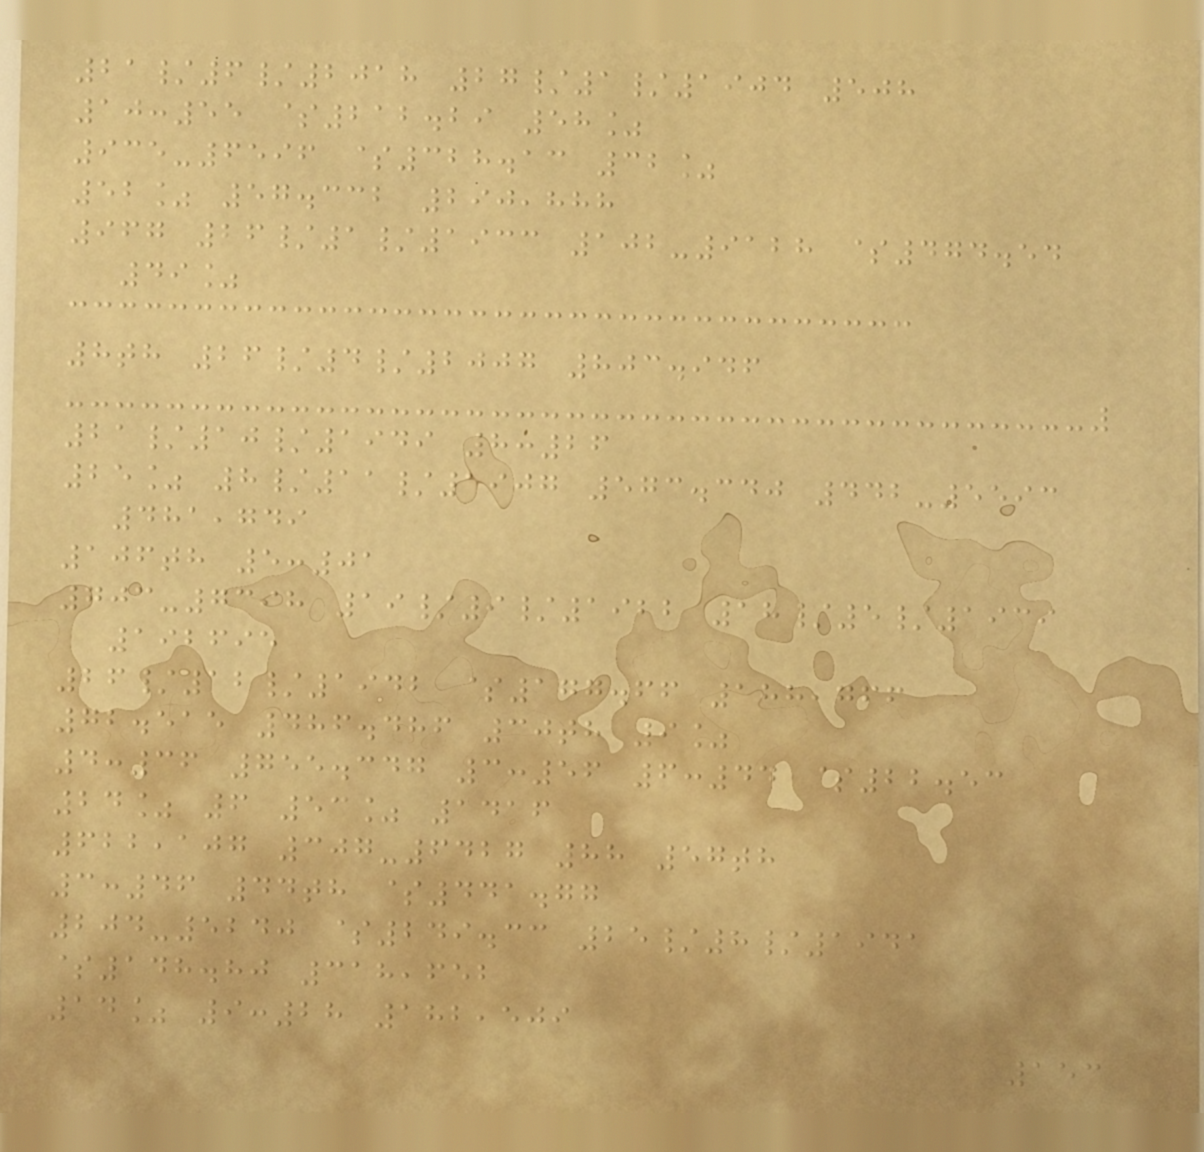21/6/2018 27/1/1904 508
10:55 $212.29 58%
935-6596 $328.13 32%
52% 57.332 290,888
967 26/1/1933 102-9128 $474.54
49%
8th 26/4/2007 803.946
21/10/1949 8:26
25% 8/11/1907 573.340 442-5593
481,749
106th 5:01
703-7398 19/9/1922 18/5/1939
192695
26/12/1942 $177.66 188,766
72.515 486.486 30th 9%
4:36 755.347 3:56 6:44 $22.53
24% 6 53% 1416
622,107 307-6427 88 57th
3:46 44th $441.77
204-5240 $249.33 25/8/1941
$148.80 318,652
14% 9:28 182,509
153
